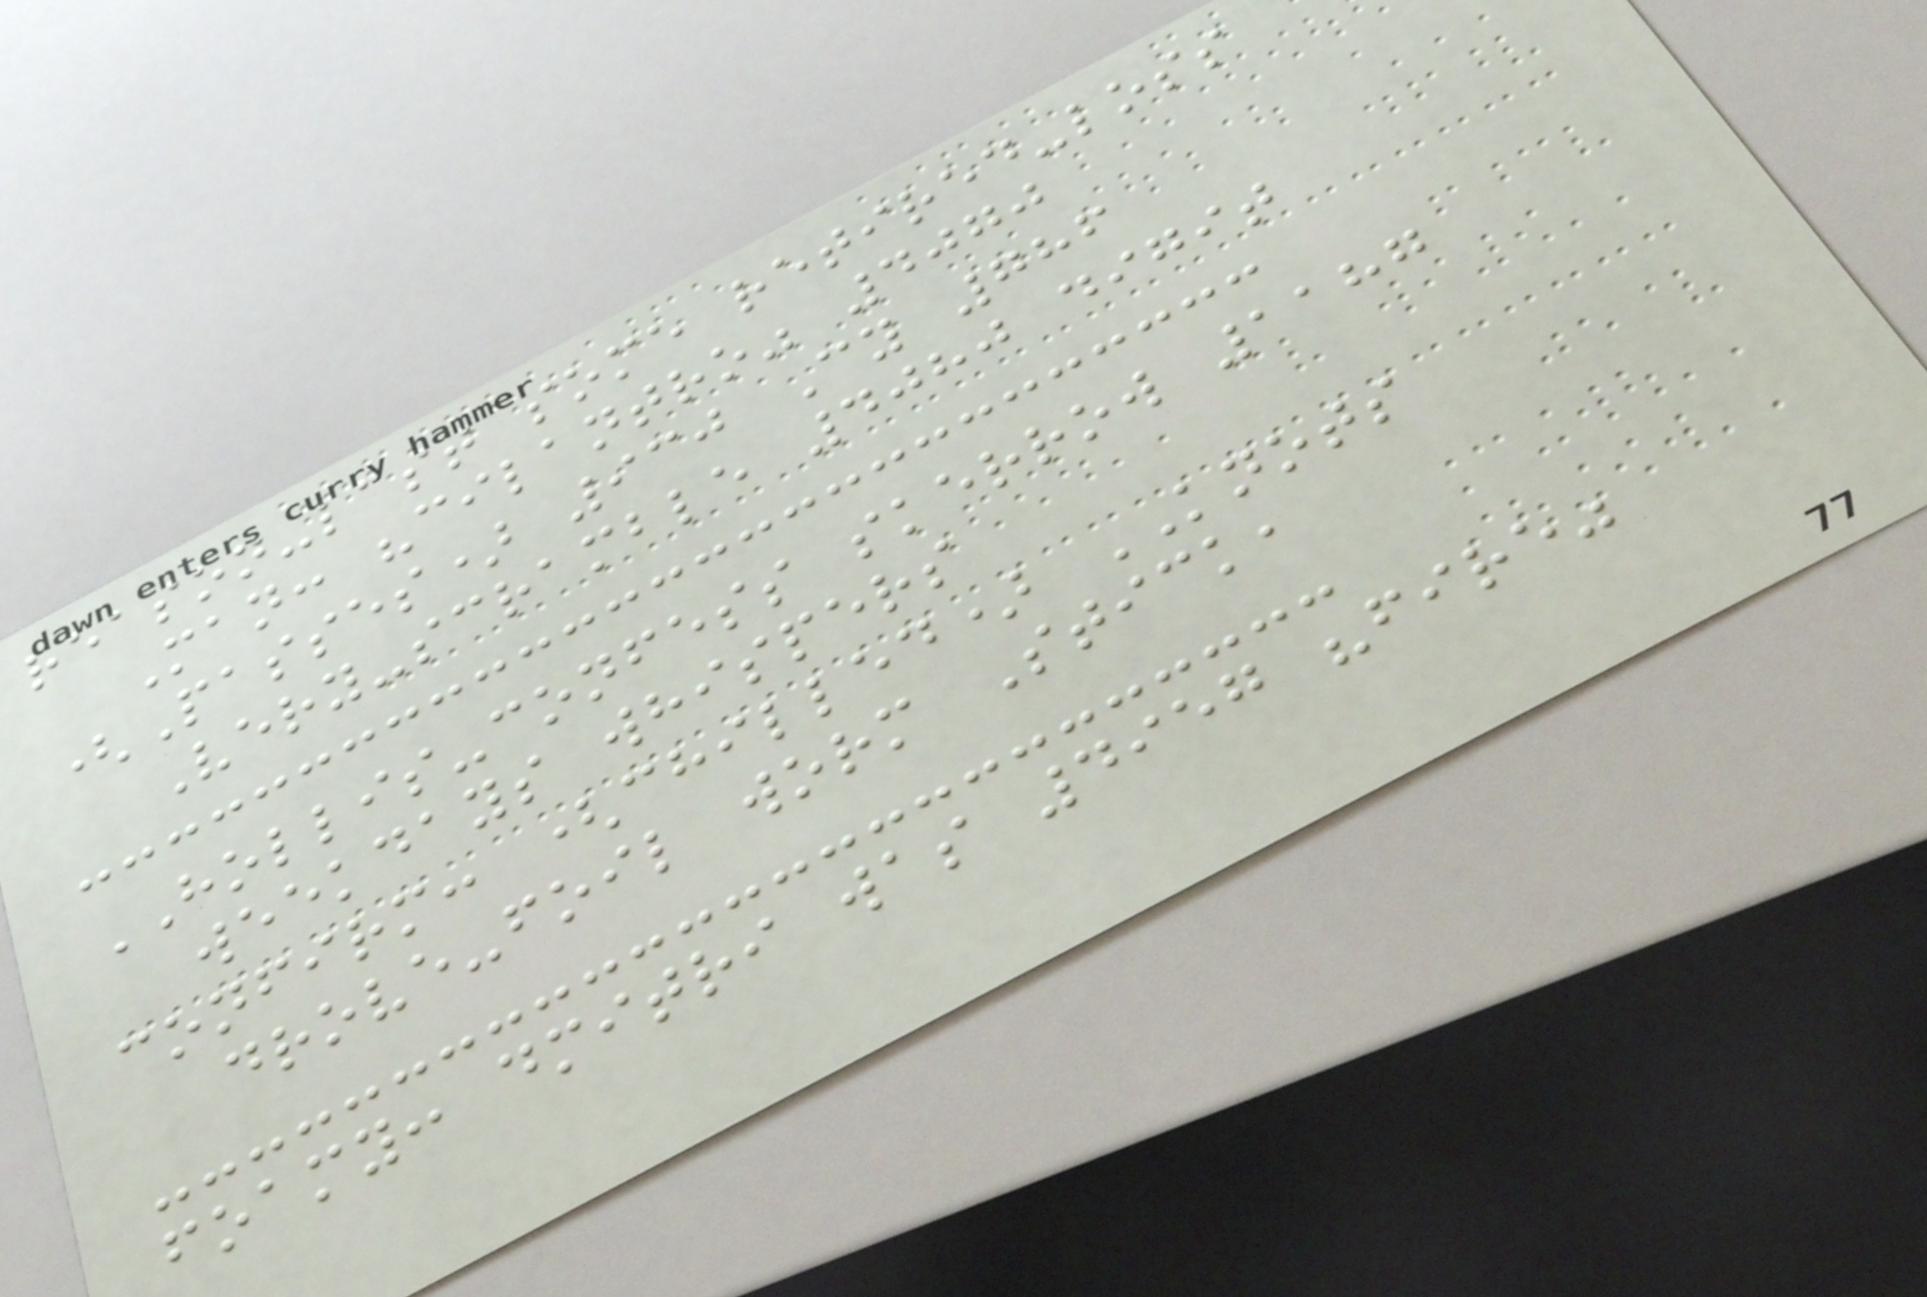reason-last some retired-loss
Man: "cilantro" 4070
(Passes) 930 Cy 786
Very-scramble 4080 digit
HOLLIS-confess skerrow 1187
weekdays whispers
confirm: (chilled) KNOTS
drove-foil worm Stick,
foamy: dmitri was 4957 "fire"
